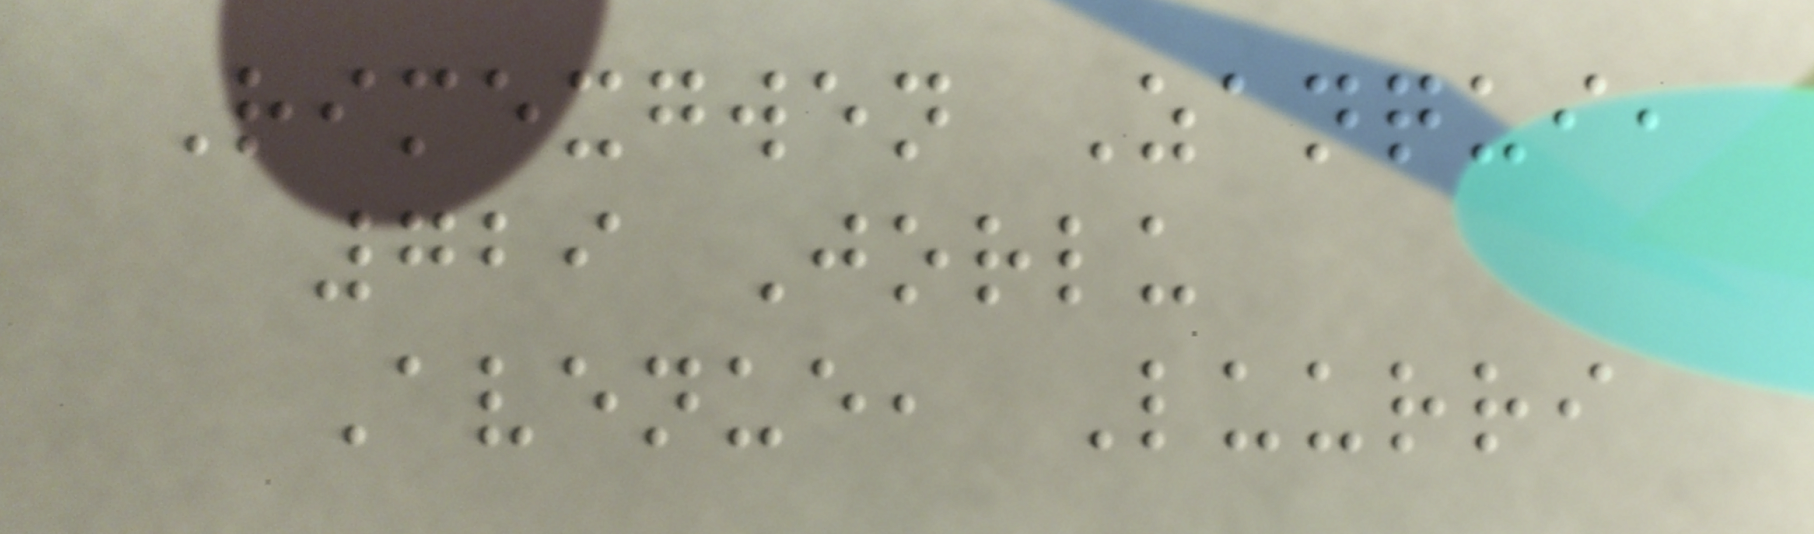Rimexgwen Zanqui,
729 Jorlu
Avenue, Luurri
